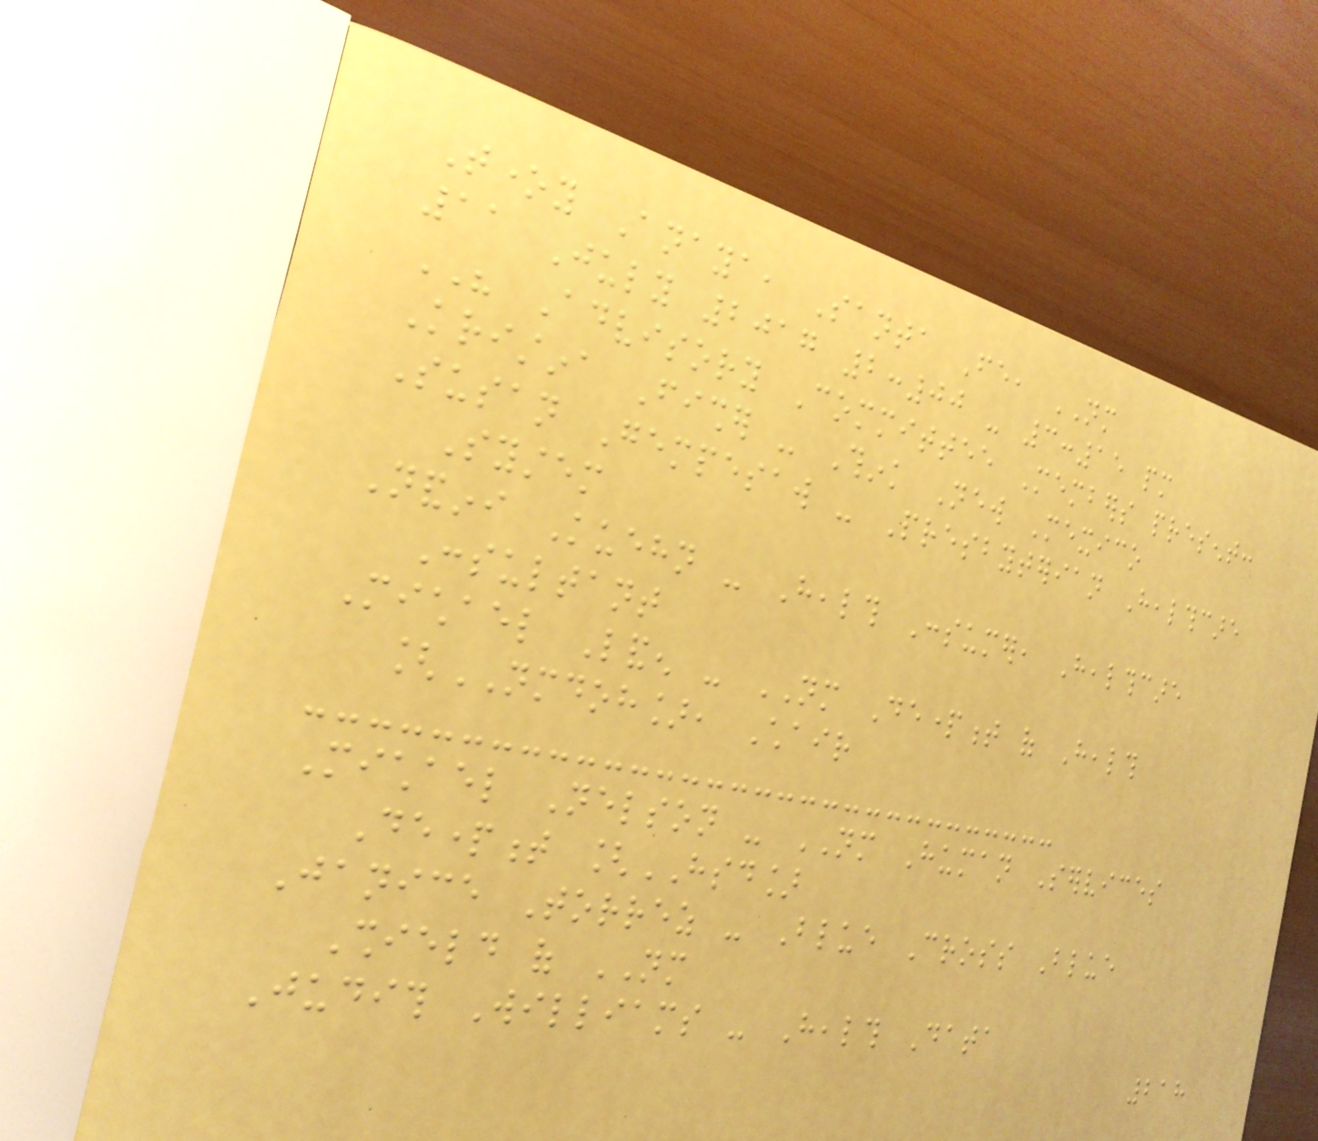Toney Anaya, Santa Fe, NM
11 July 2017 2:00 - 3:15 pm
HIS Advisory Committee Members present:
Kristina Fisher - Think New Mexico
Susan Gempesaw - Presbyterian Healthcare
System
Nandini Kuehn - Health Consumer, Healthcare
Consultant
Michael Landen - NM Department of Health
[NMDOH], Chair
Michael Nelson - NM Human Services
Department [HSD]
Janice Torrez - Blue Cross Blue
Shield of NM
Judith Williams - Health Data
218
